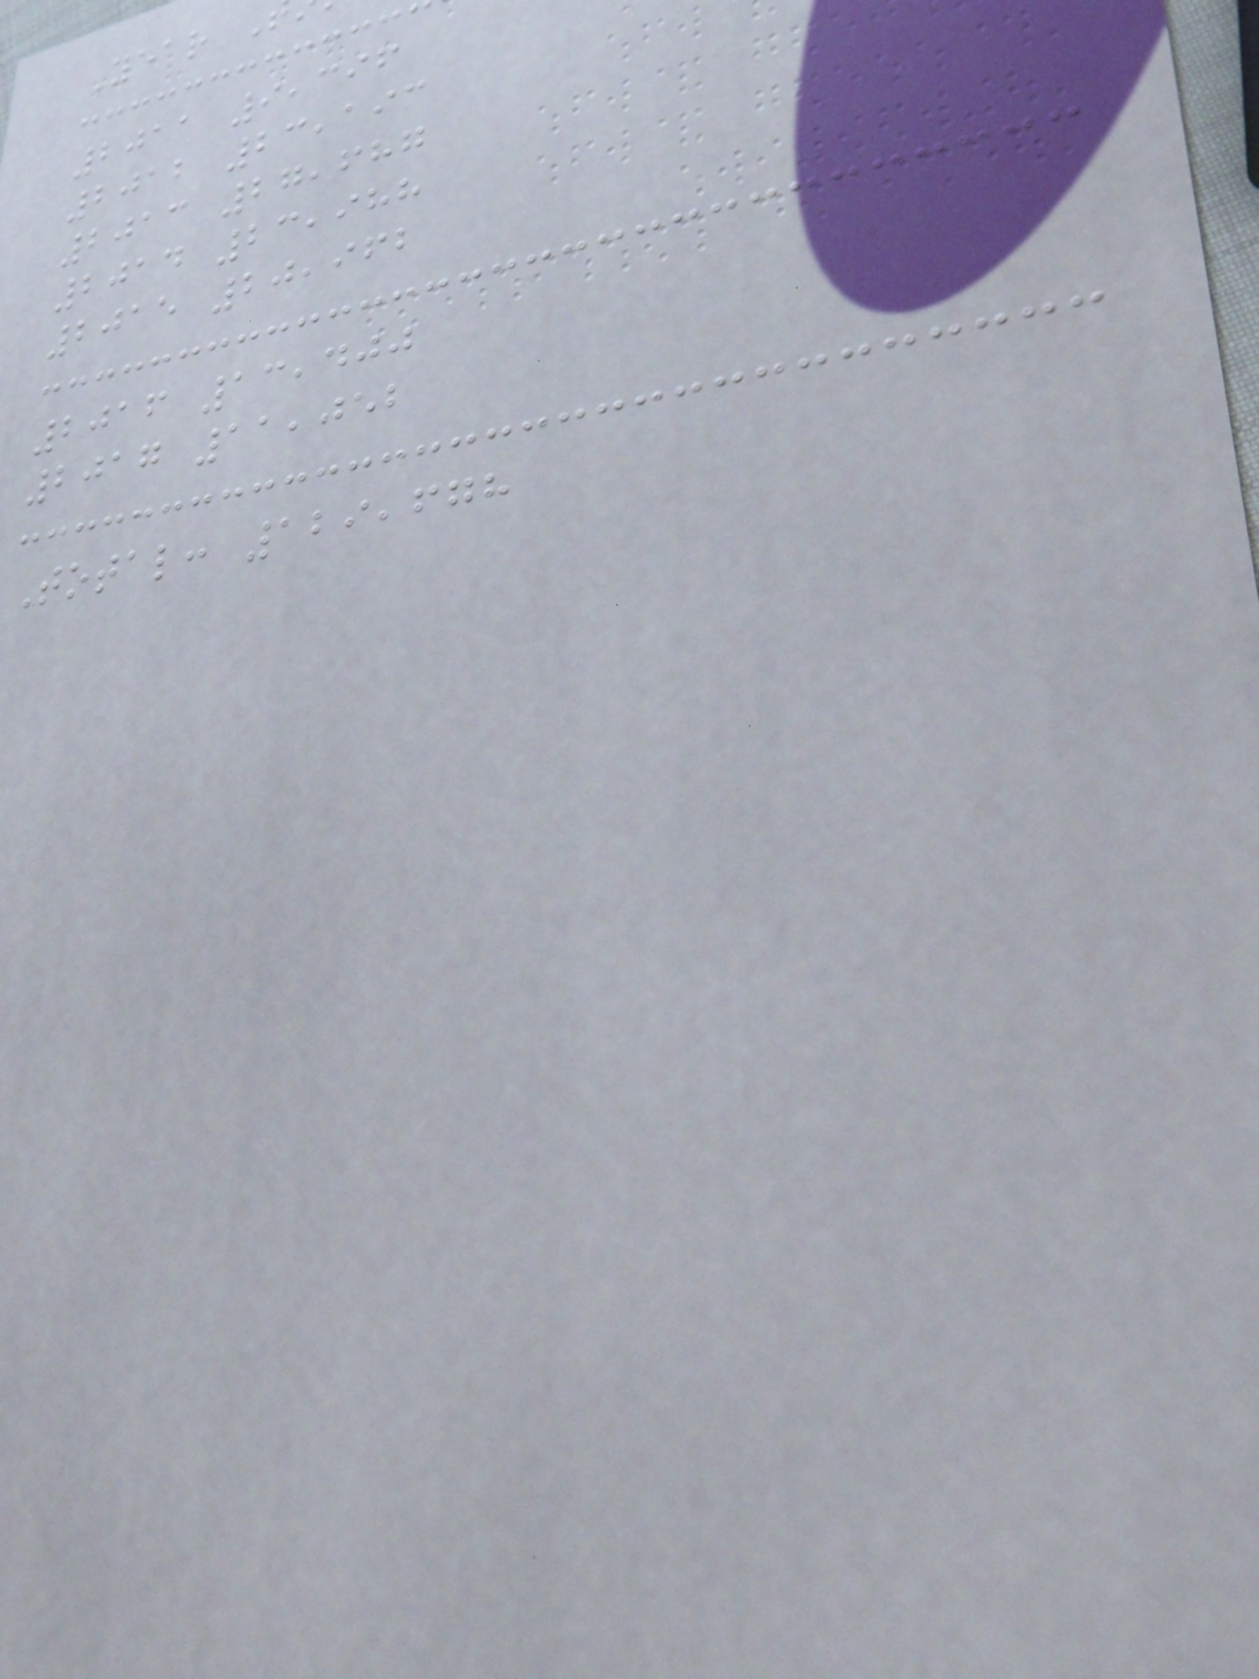Year
2011 9,396
2012 23,193
2013 27,687
2014 23,988
2015 20,962
2016 13,400
2017 11,052
Total: 129,678
